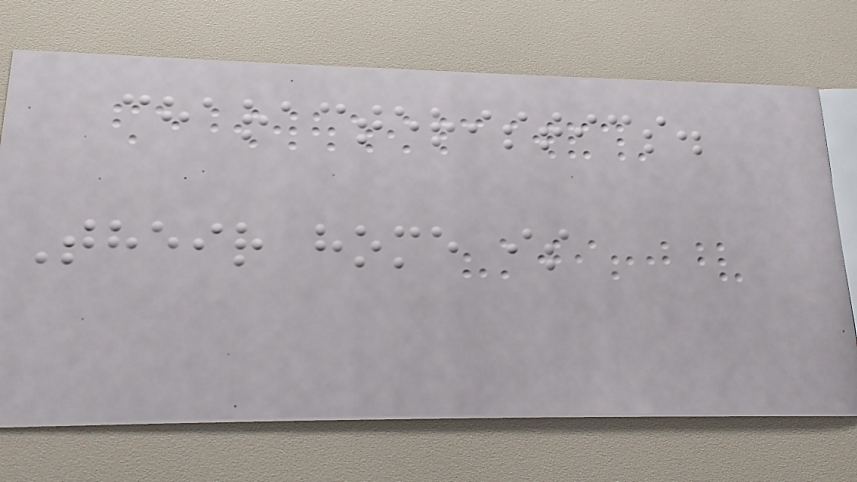characteristics.
Their home is
